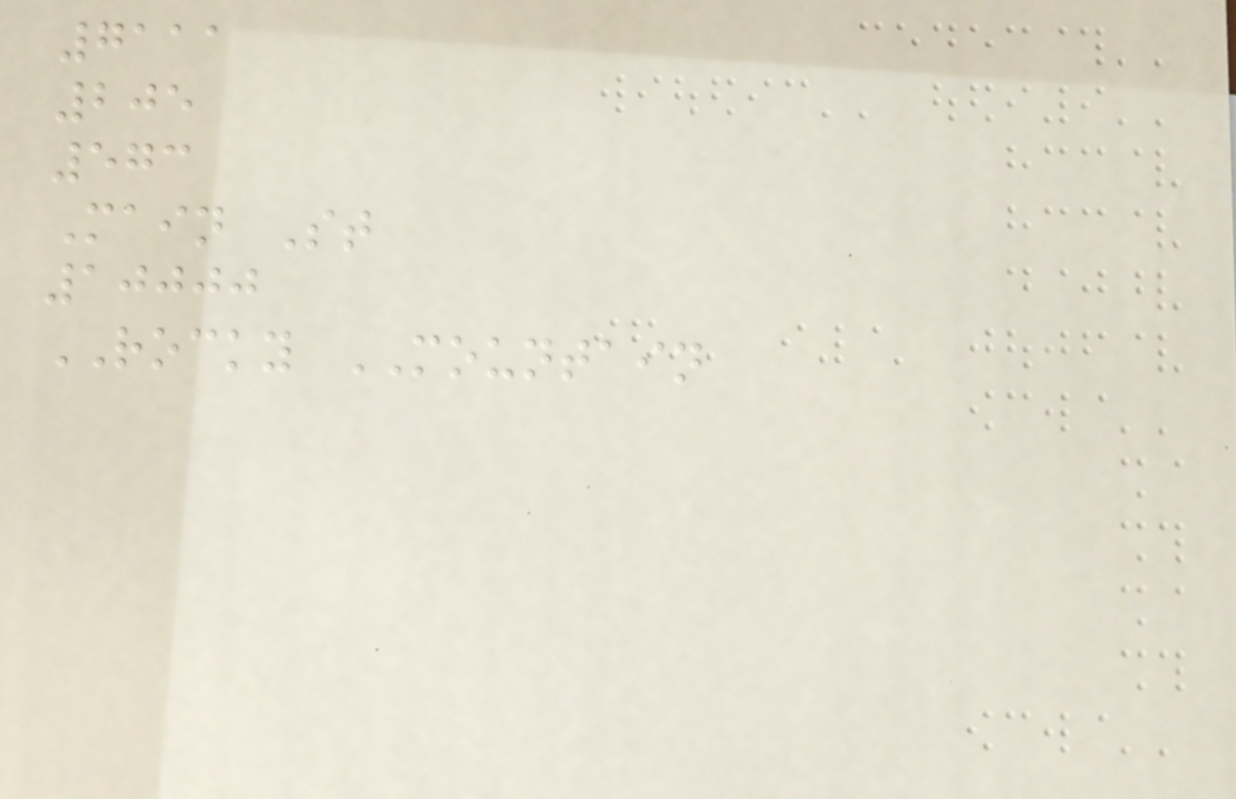7111
205
573
Main St
10000
ROCKY MOUNTAIN
